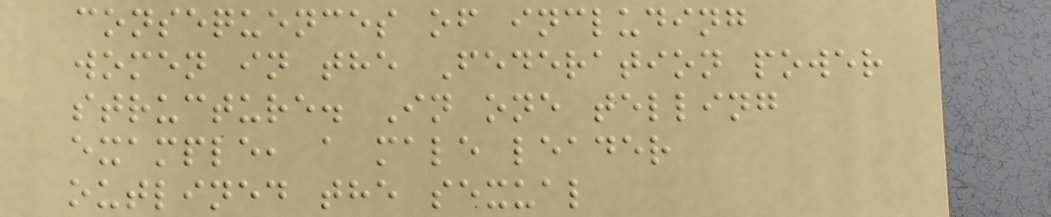consequences of including
women in the Federation power
structure. In one telling
example, a male leader
outlined the sexual
